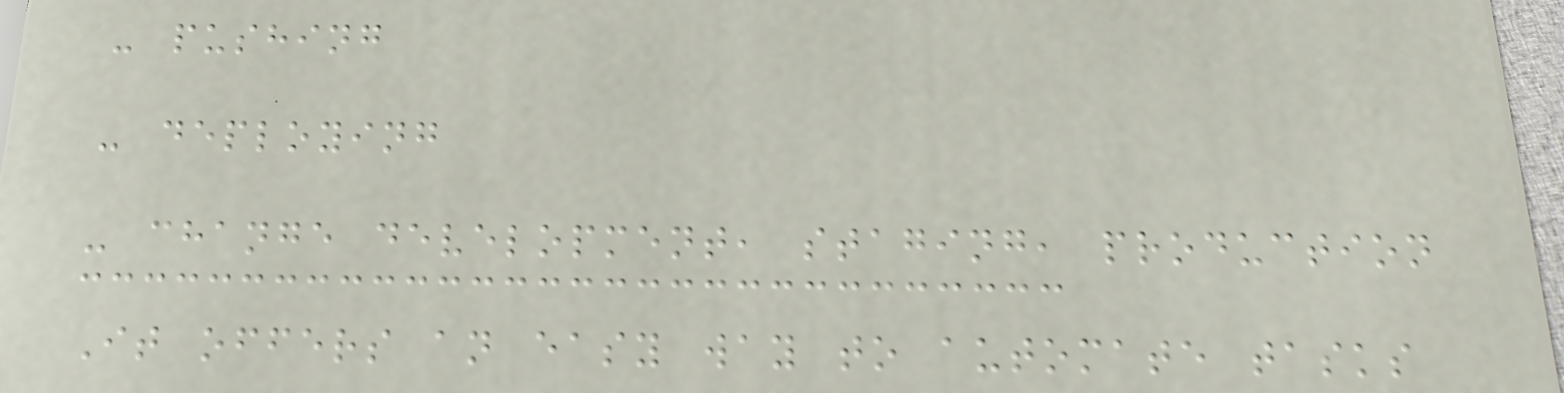- pushing
- deploying
- change development, staging, production
It offers an easy way to automate tasks
